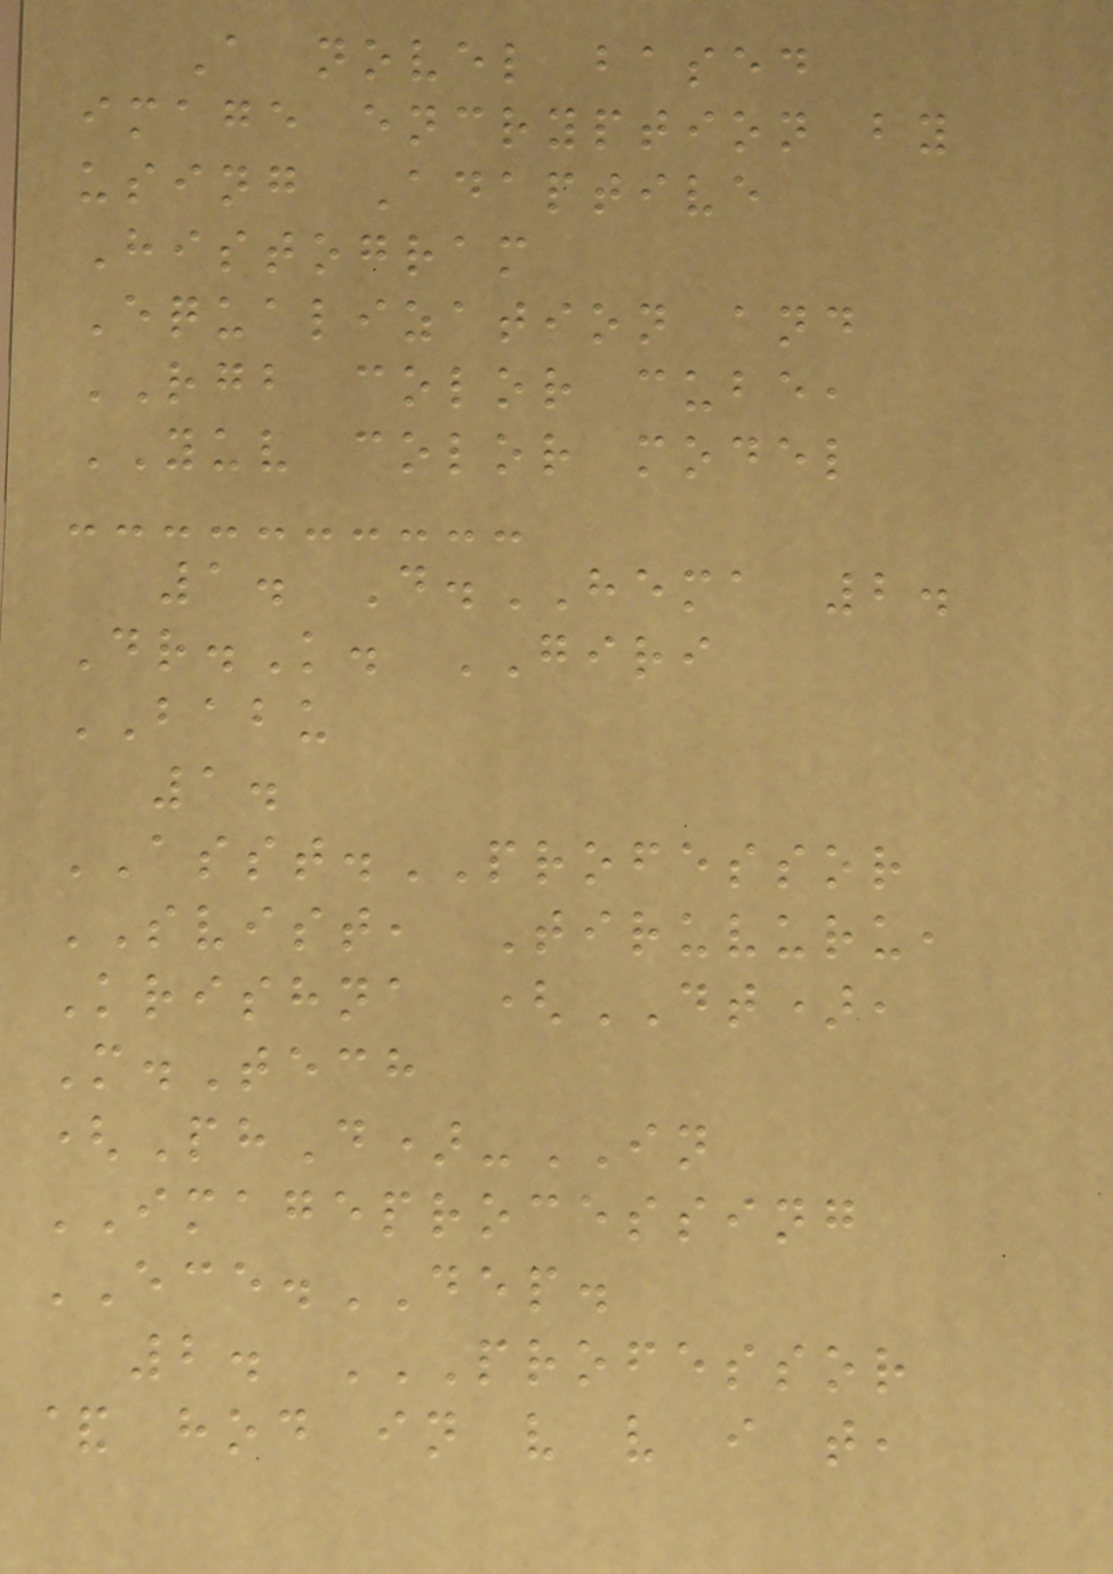A novel based
image encryption by
using Adaptive
Histogram
Equalization and
RGB color cube,
YUV color model
1. D.HEMA 2.
Dr.K. GIRI
BABU
1.
ASST.PROFESSOR
SVIST, Tiruvuru,
Krishna (DT),
M.Tech
(PhD)-IN
IMAGEPROCESSING
ECE.DEP.
2. PROFESSOR
& HOD IN V V I T,
